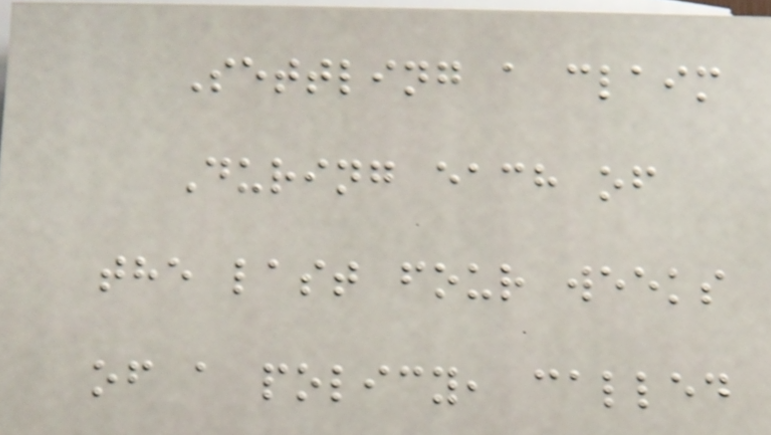Settling a claim
During each of
the last four weeks
of a policy, called
